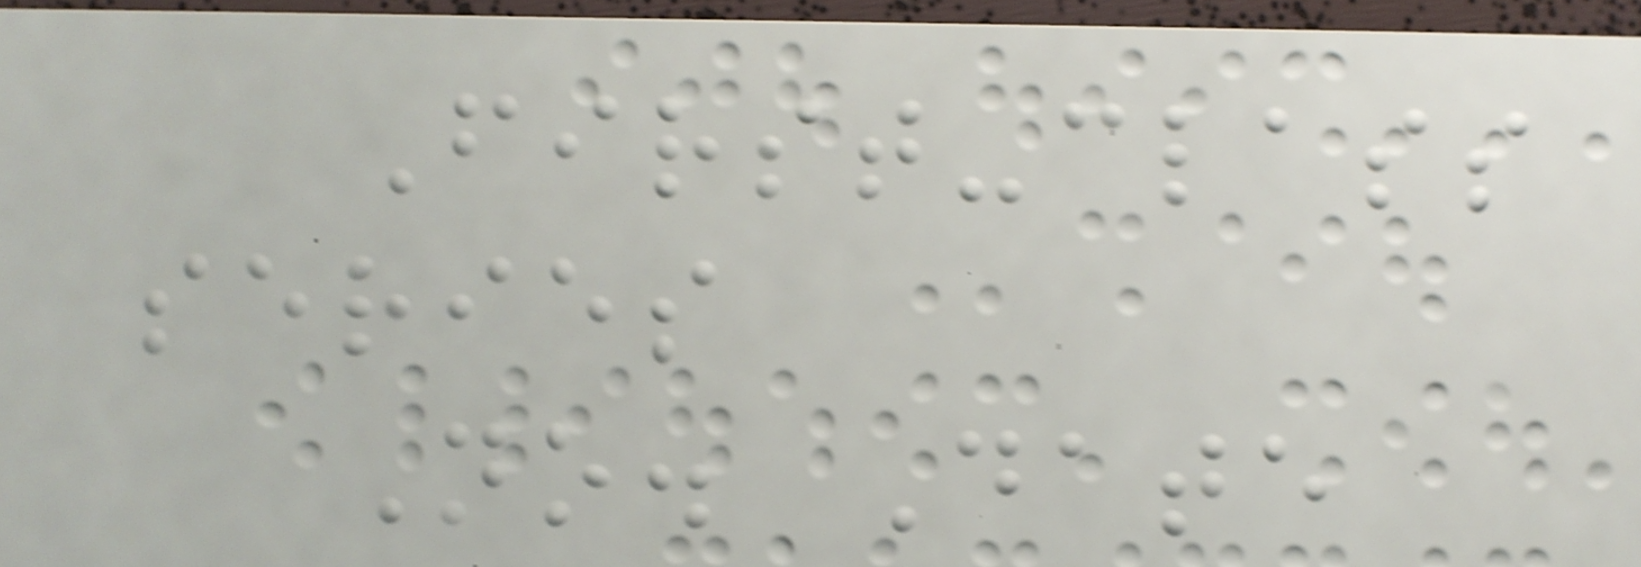First-class
series
No. Date
